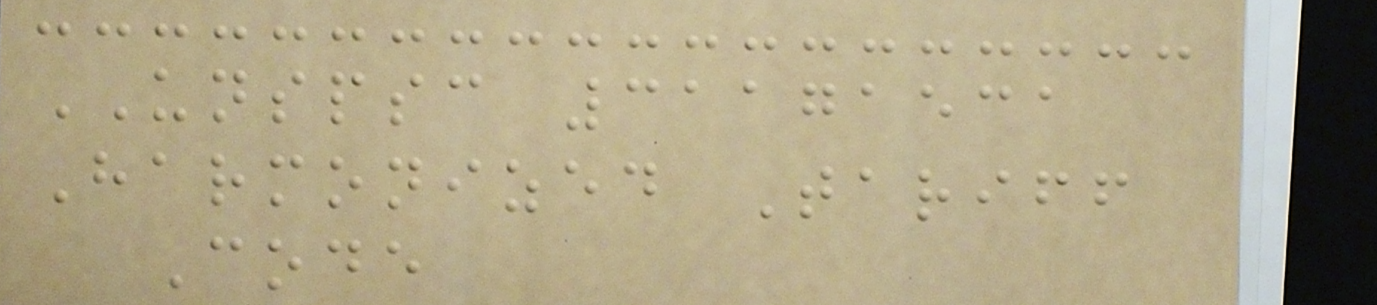UNSPSC 31171531
Harmonized Tariff
Code
